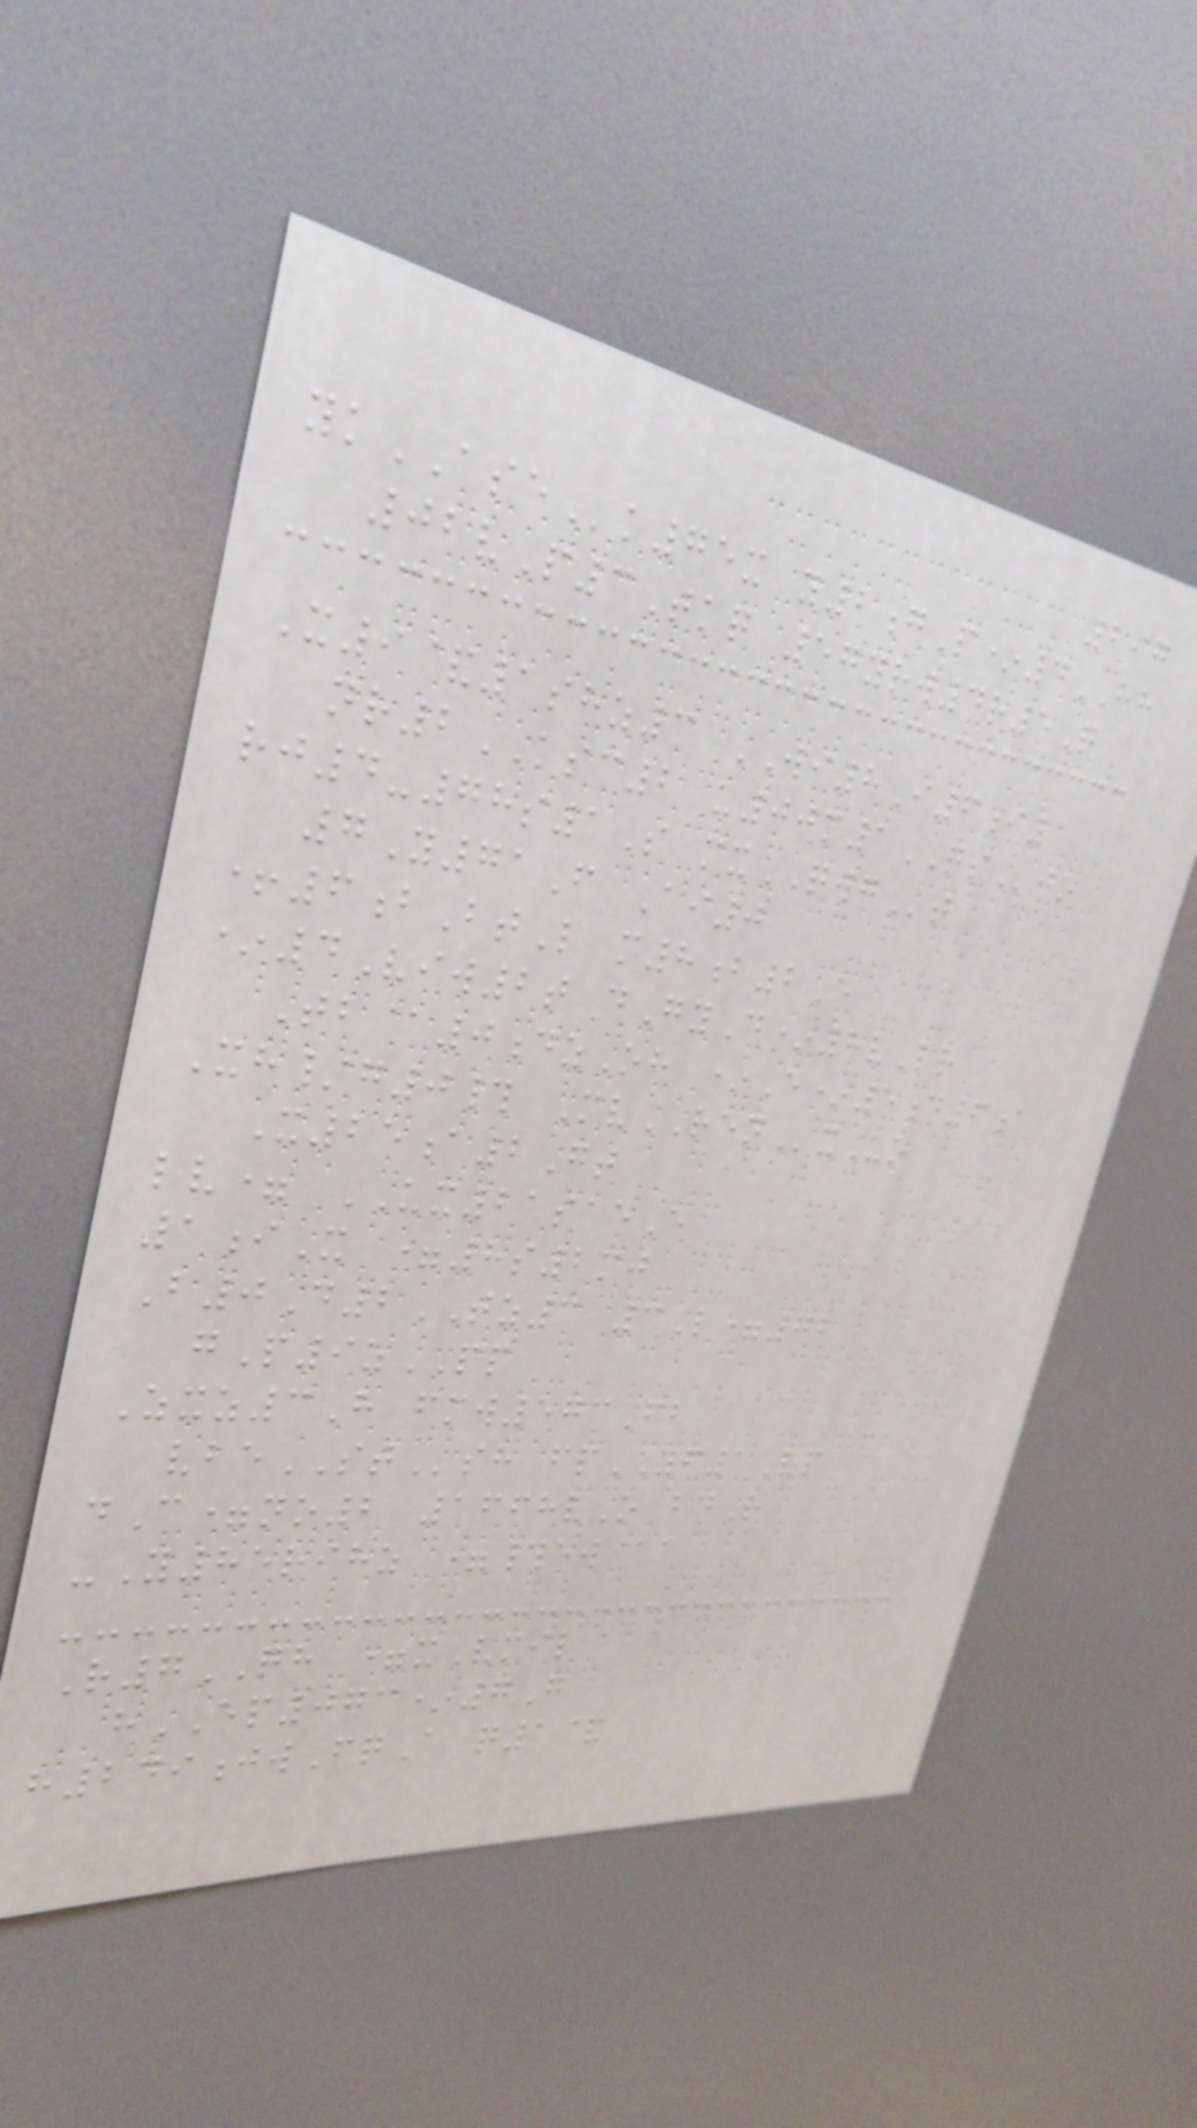297
ykASEk75x y2gP*4HH
02vP3Tkq 57yrw4r5Q
X9&1shz3 WI8I6i1
nr2KSC2 u00m1QSjo
rj4-78s1S mxQWGt
7Y71F Ai0
+6bBtL m8b2E
*4Viw2t dGyD*8vLr
Tb@0dzOh *E*5d6a
Xh/g0# MvRENxUo
X25a2Gt
lv= UX21saeE
1iX =8s2mj
B0D2TZ3 3L=72
gP9zPP
Zxz3H fmw573Fb
vbeSTsh fpYF1Vp
dC=no2 1668vO bdR
-Y85rihz =#ew@a
R7QH =xVmil
hEP073*7G
h249jwFqA q1&
